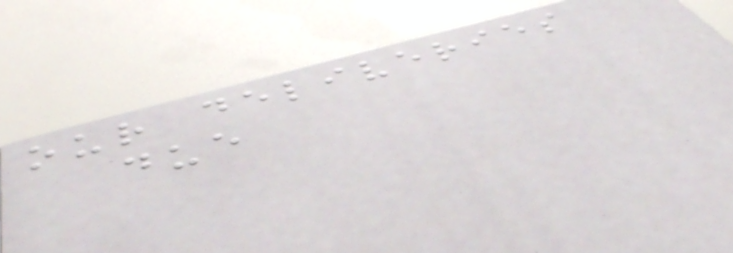our deliveries
due
